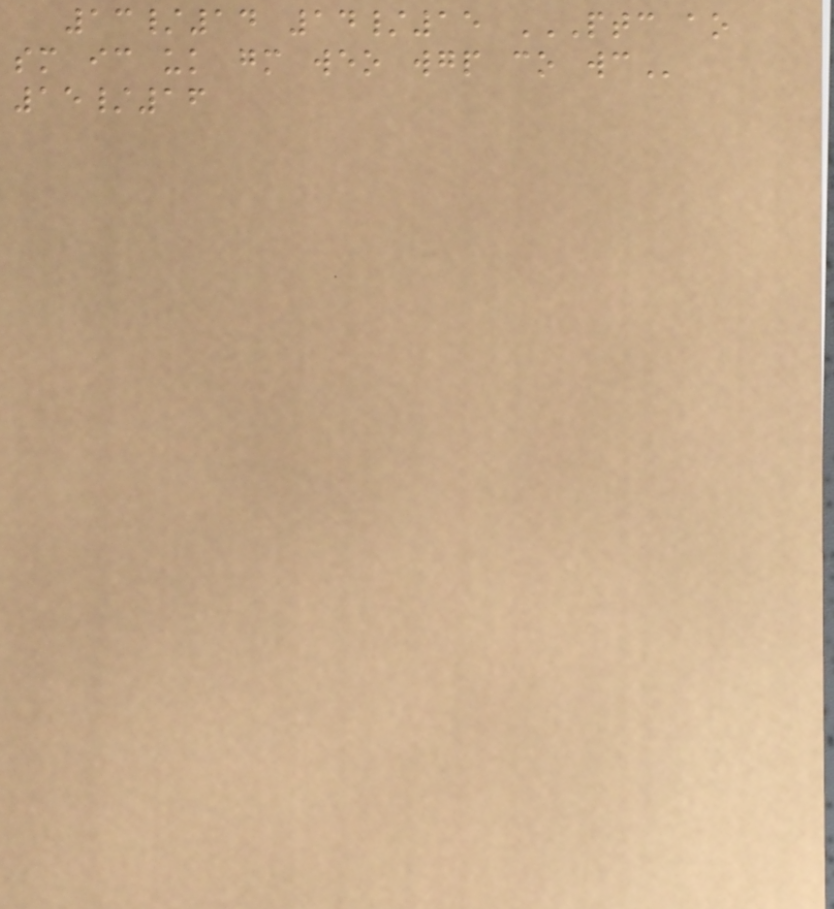13/14 14/15 PTC AO
SM IC UK GM WEO WGP CO WC
15/16
